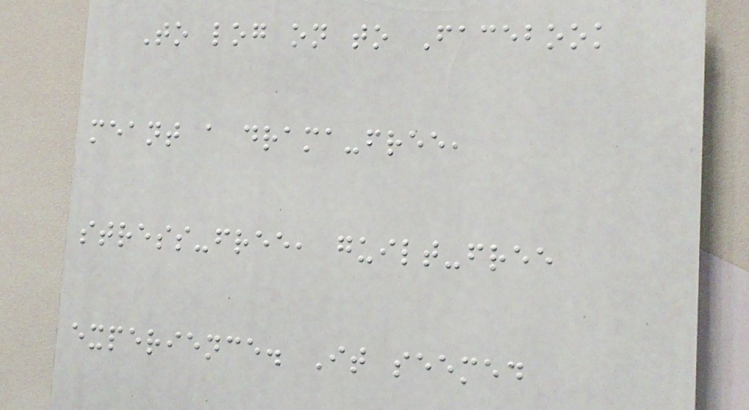To log on to Facebook
meant a drama-free,
stress-free, guilt-free
experience. It seemed
